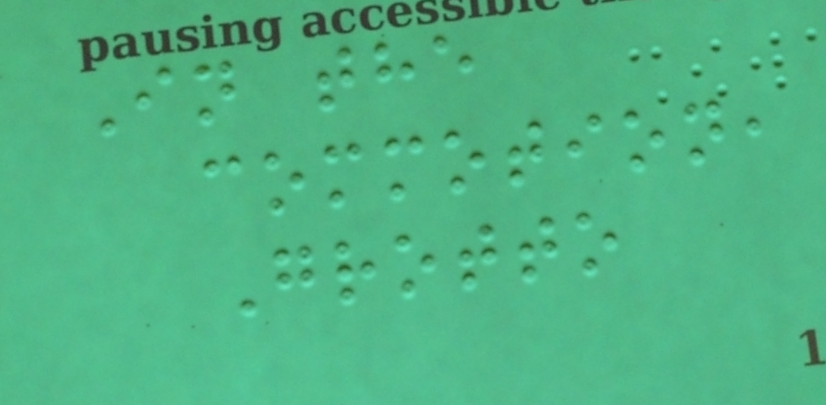In the
commotion,
Grotto
